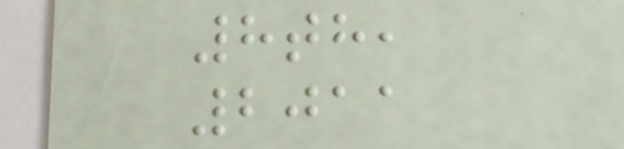8th,
2011
